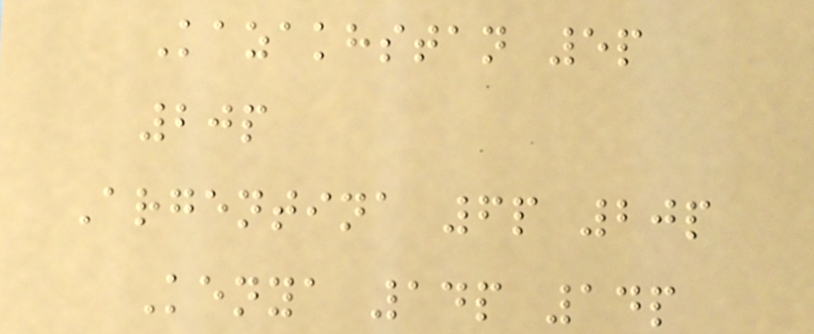Kazakhstan 5p
20p
Argentina 6p 20p
Kenya 14p 14p
